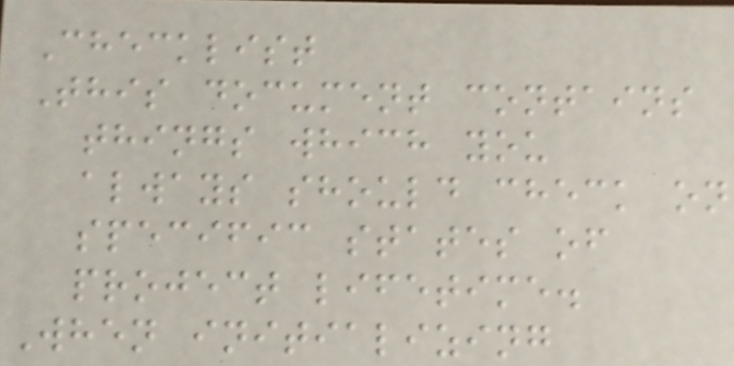Checklist
This document contains
things which you
always should check on
specific states of
project lifetime.
When initializing
